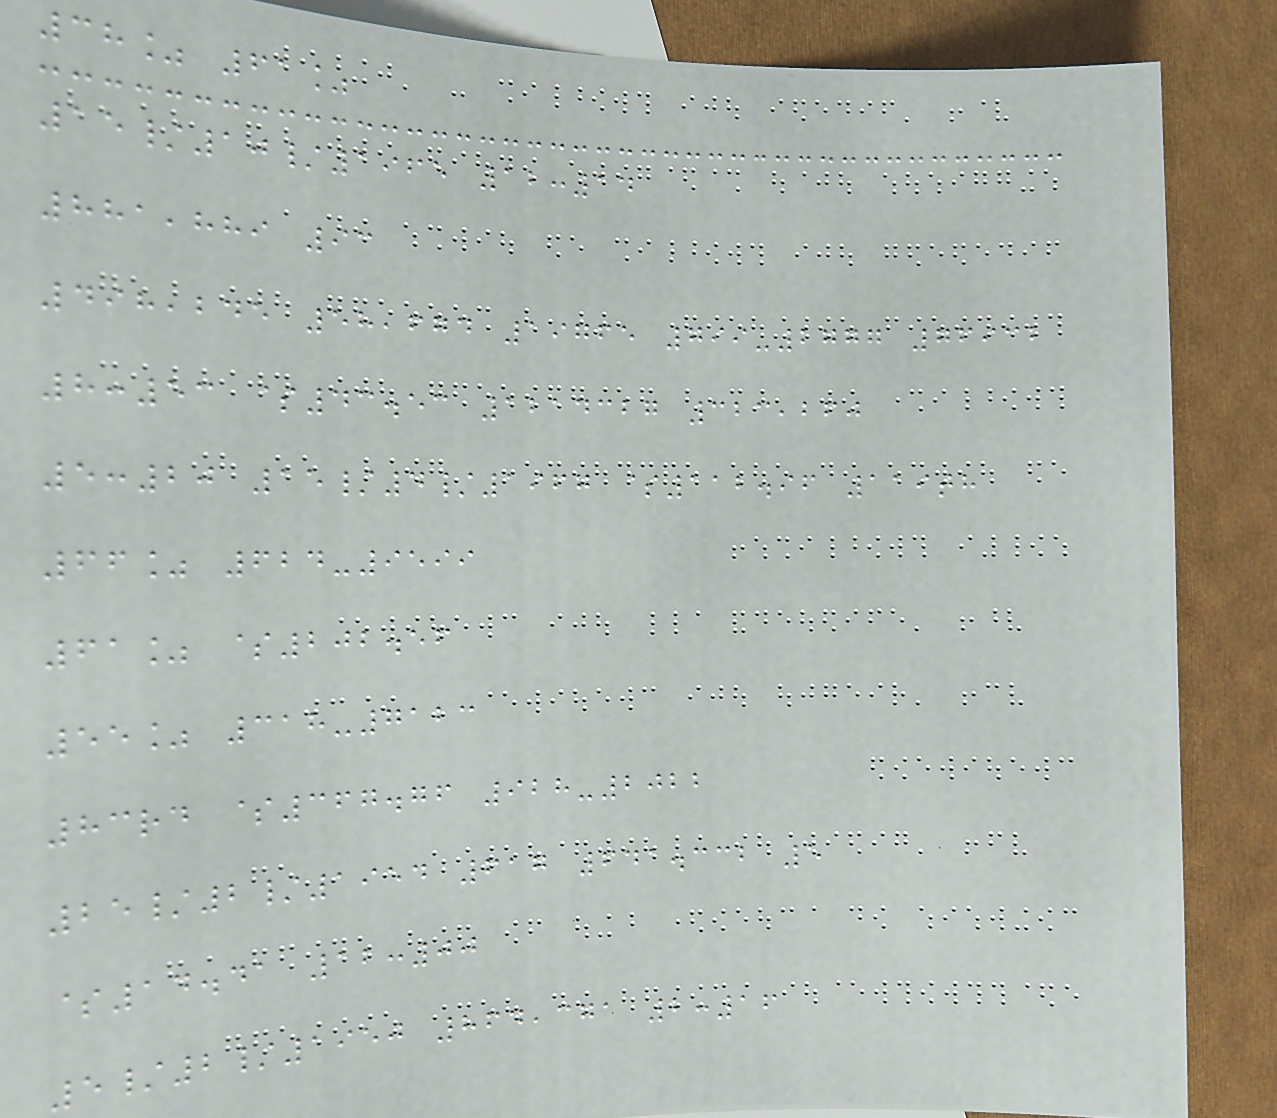38% 61%
15/10/1965 12:14
881,889 93
498,245 58,674 19765 799-2777 76932
8:53 $43.53 1214327 323,260
5:20 15/4/1967 $112.96 119th
66% 624-9599
61% $202.56
55% 318-7123
83rd $367.76 928-2022
25/2/1954 617 641.332 5
$14.41 12:00
5/2/1950 864,371 2:16
